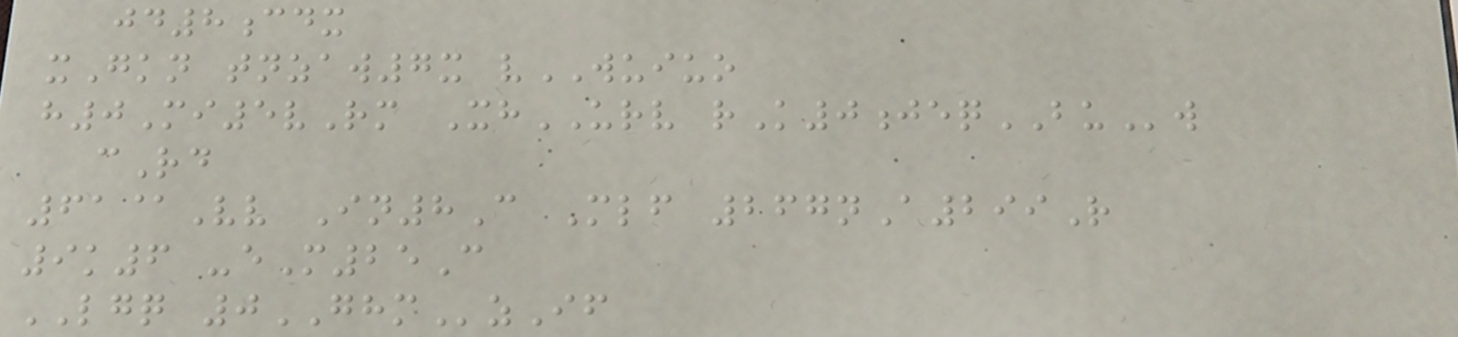jd8cdx
xGkn tnzaw7x vWUIUO
h0Mi5vRm XhURV rK0jeqBUw
cRd
61@Vv In8C Mlf 267nA299R
9k6 -eM25C
LGQ 0GHMzIf
